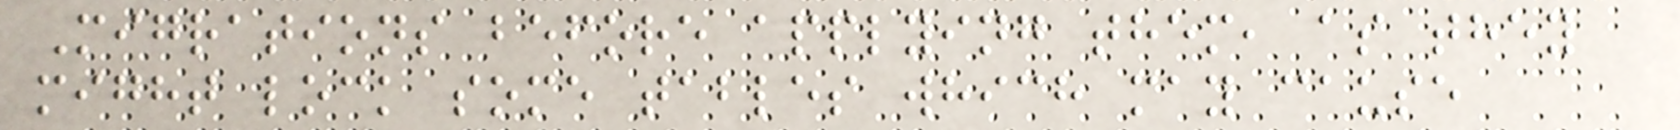Migrations before applying them, as they
might lock some tables which may cause
